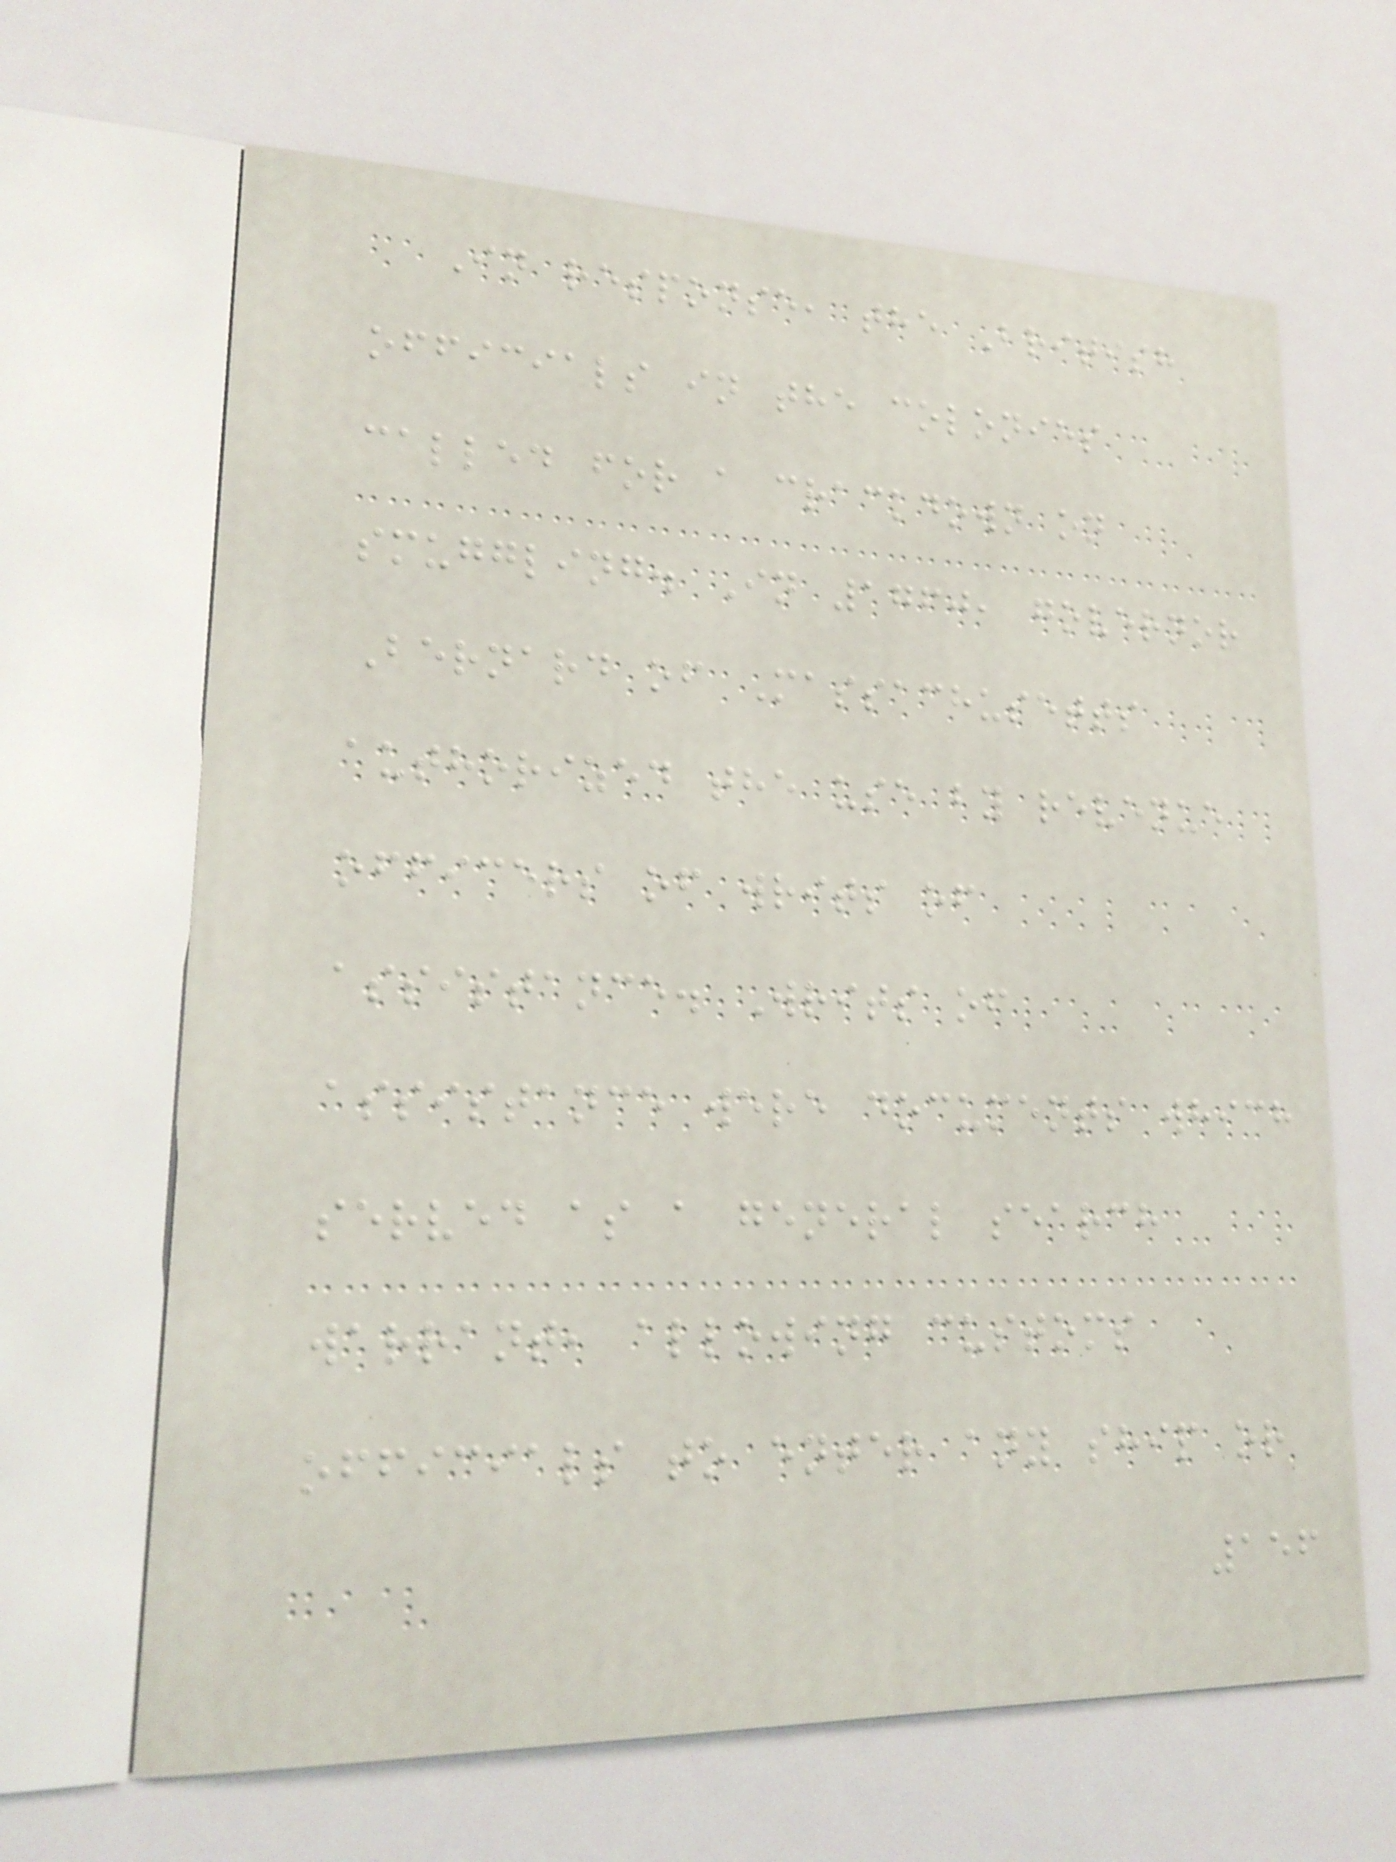In response, the British
officials in the colonies
called for a crackdown on
smuggling. In 1760, governor
Bernard of Massachusetts
authorized the use by revenue
officers of writs of
assistance. Writs of
assistance were documents which
served as a general search
warrant, allowing customs
officials to enter any ship or
156
